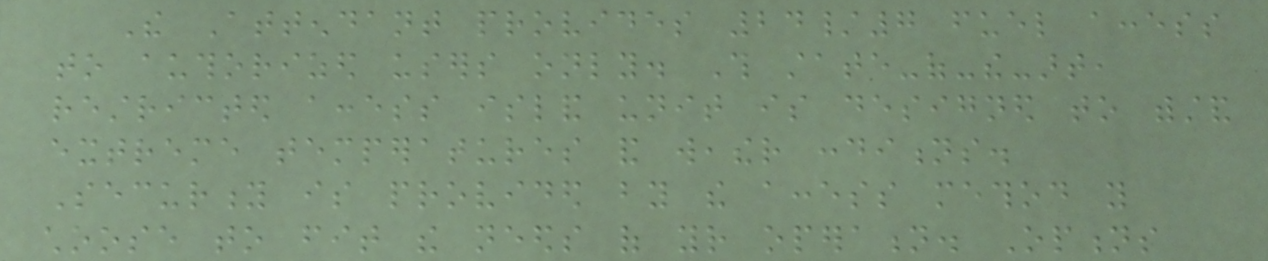The Attendant provides 24/7 fuel access
to authorized users only. This state-of-the-art,
restricted access island unit is designed to withstand
extreme temperatures and weather conditions.
Security is provided by the access method you
choose to fit the needs of your operation. Options
